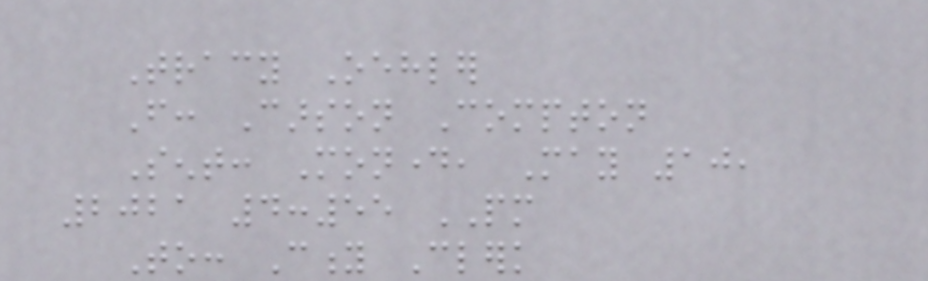Tracy Oehler
From: Carson Compton
Sent: Monday, May 10,
2021 4:55 PM
To: City Clerk
